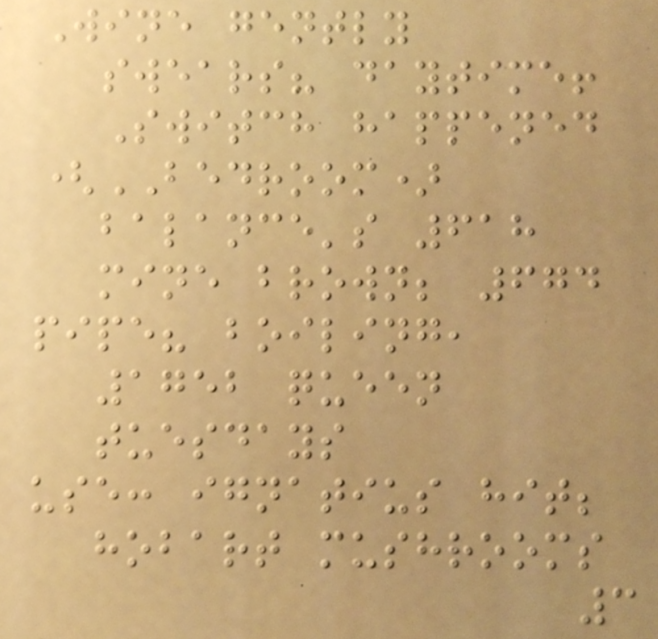Wine gently
swears? daytime!
Switch happened
(BEDROOM)
balance's 618
mine brown; 674
pipe? boiling,
1752 queen
tuesdays
use: ignatius hit;
hobart mushrooms
3
